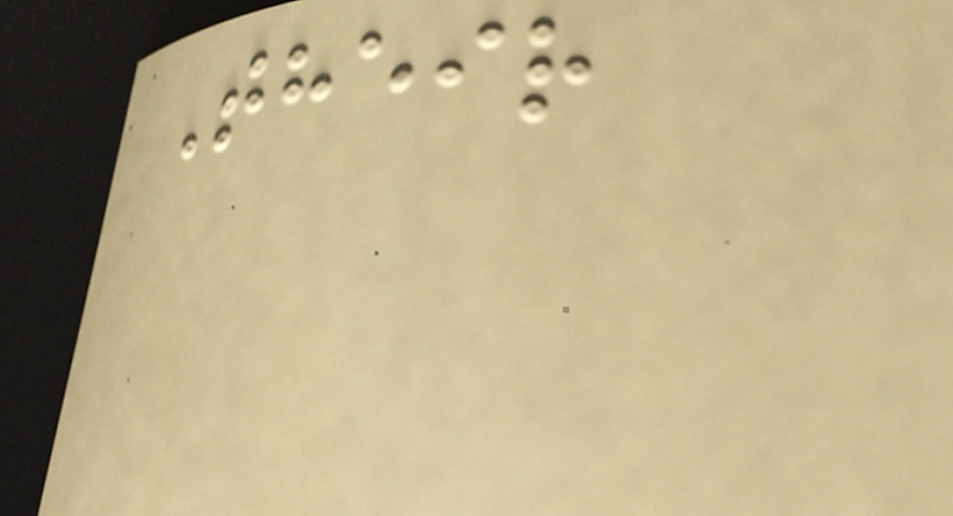Their
